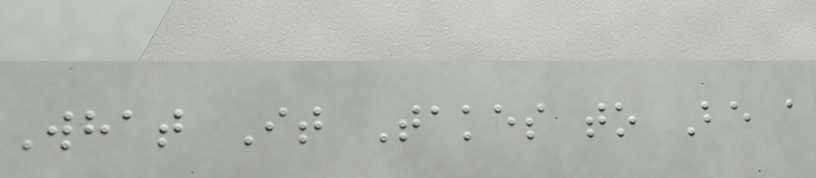What It Takes to Be a
